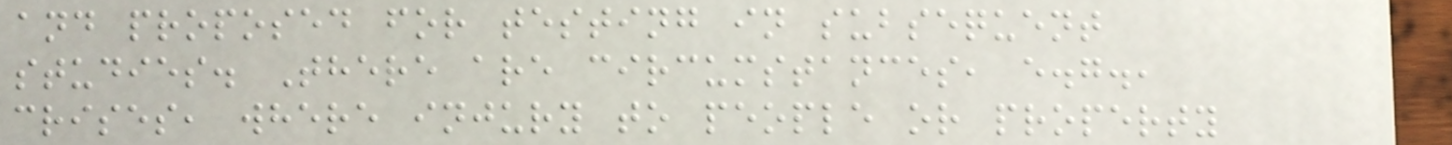and proposed for testing in subsequent
studies. There are circumstances, e.g.,
crises, where injury to people or property
